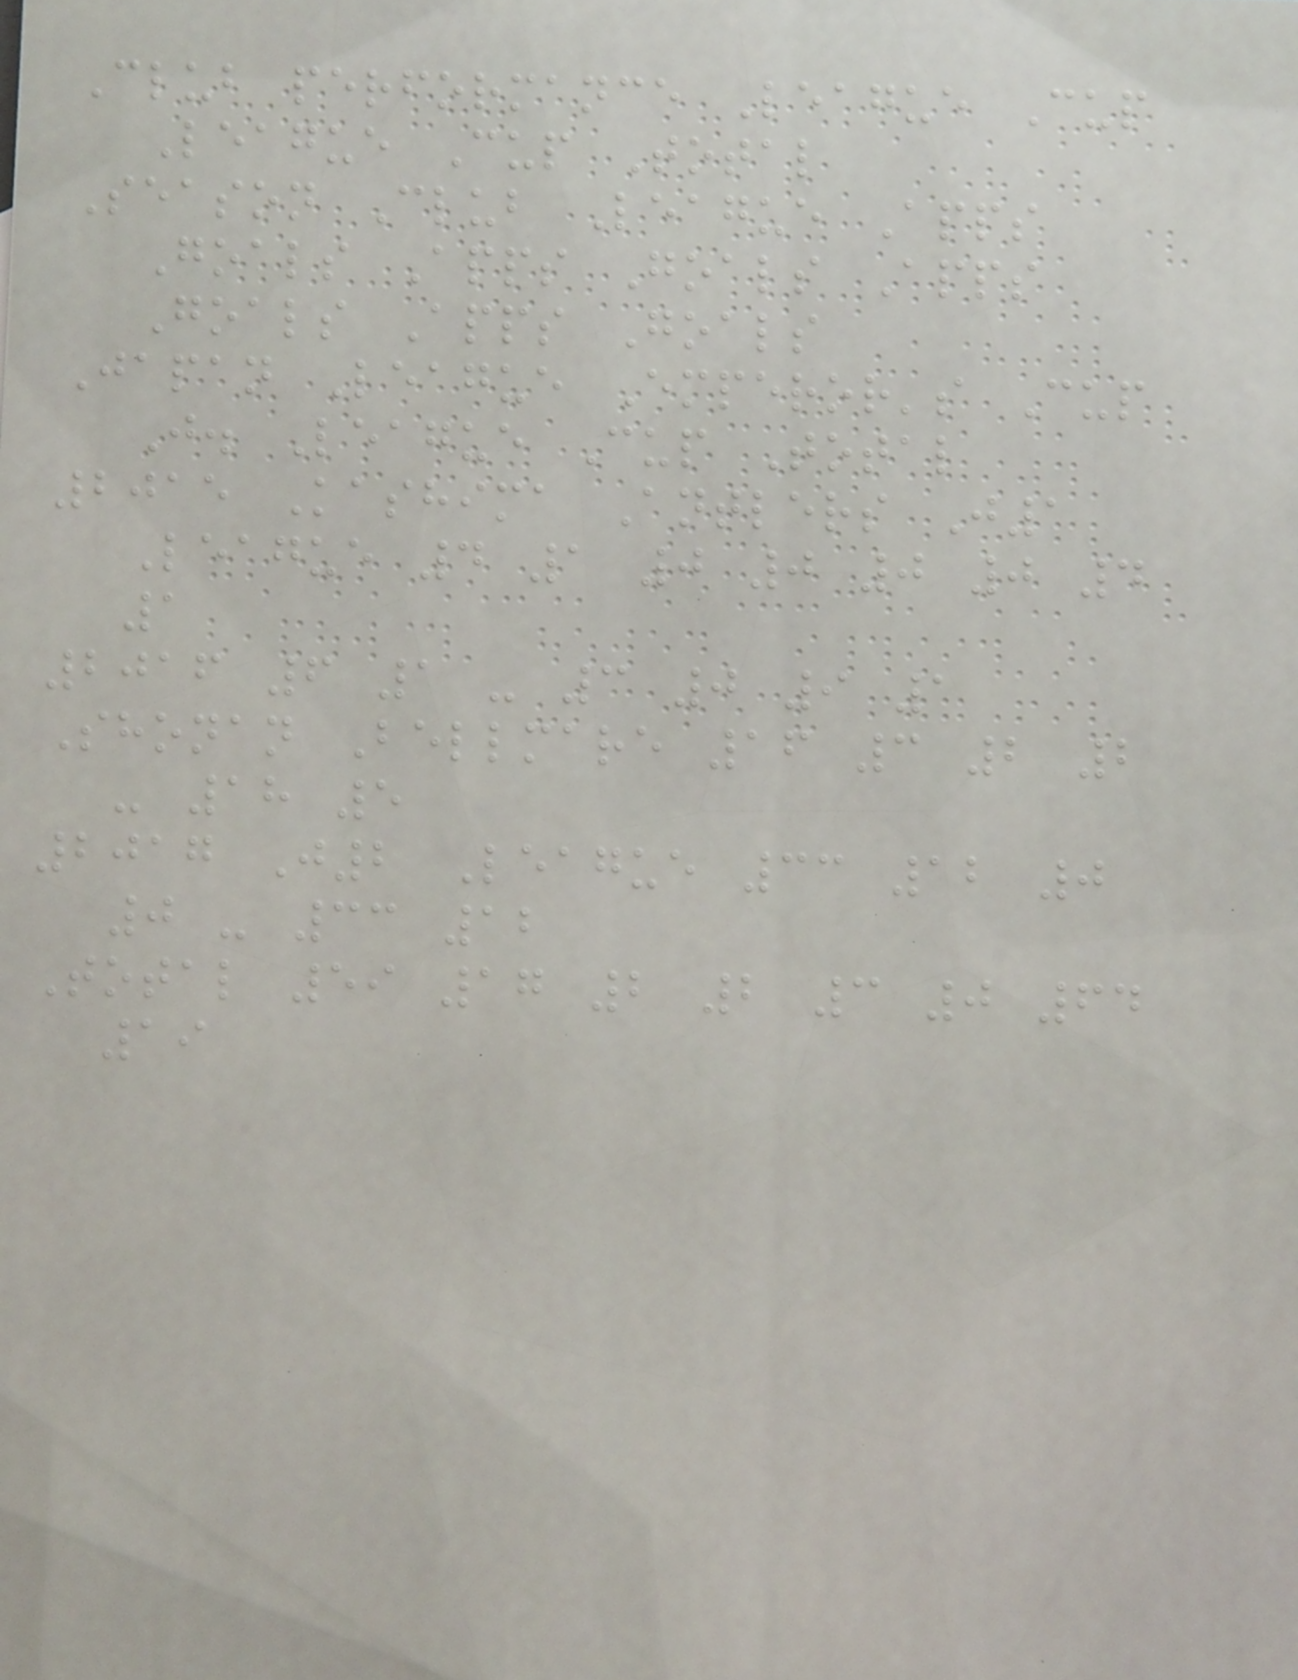Club performance League Cup
League Cup Total
Season Club League Apps
Goals Apps Goals Apps
Goals Apps Goals
Japan League Emperor's Cup
J. League Cup Total
2015 Kashima Antlers J1
League 4 1 0 0 0 0 4
1
2016 6 1 - 3 0 9 1
Shonan Bellmare 16 3 2 2
- 18 5
2017 J2 League 33 12 0
0 - 33 12
Total 59 17 2 2 3 0 64
19
